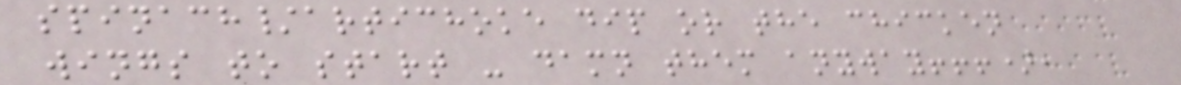spinach/artichoke dip or the chicken
wings to start - damn them anyway!!!),
